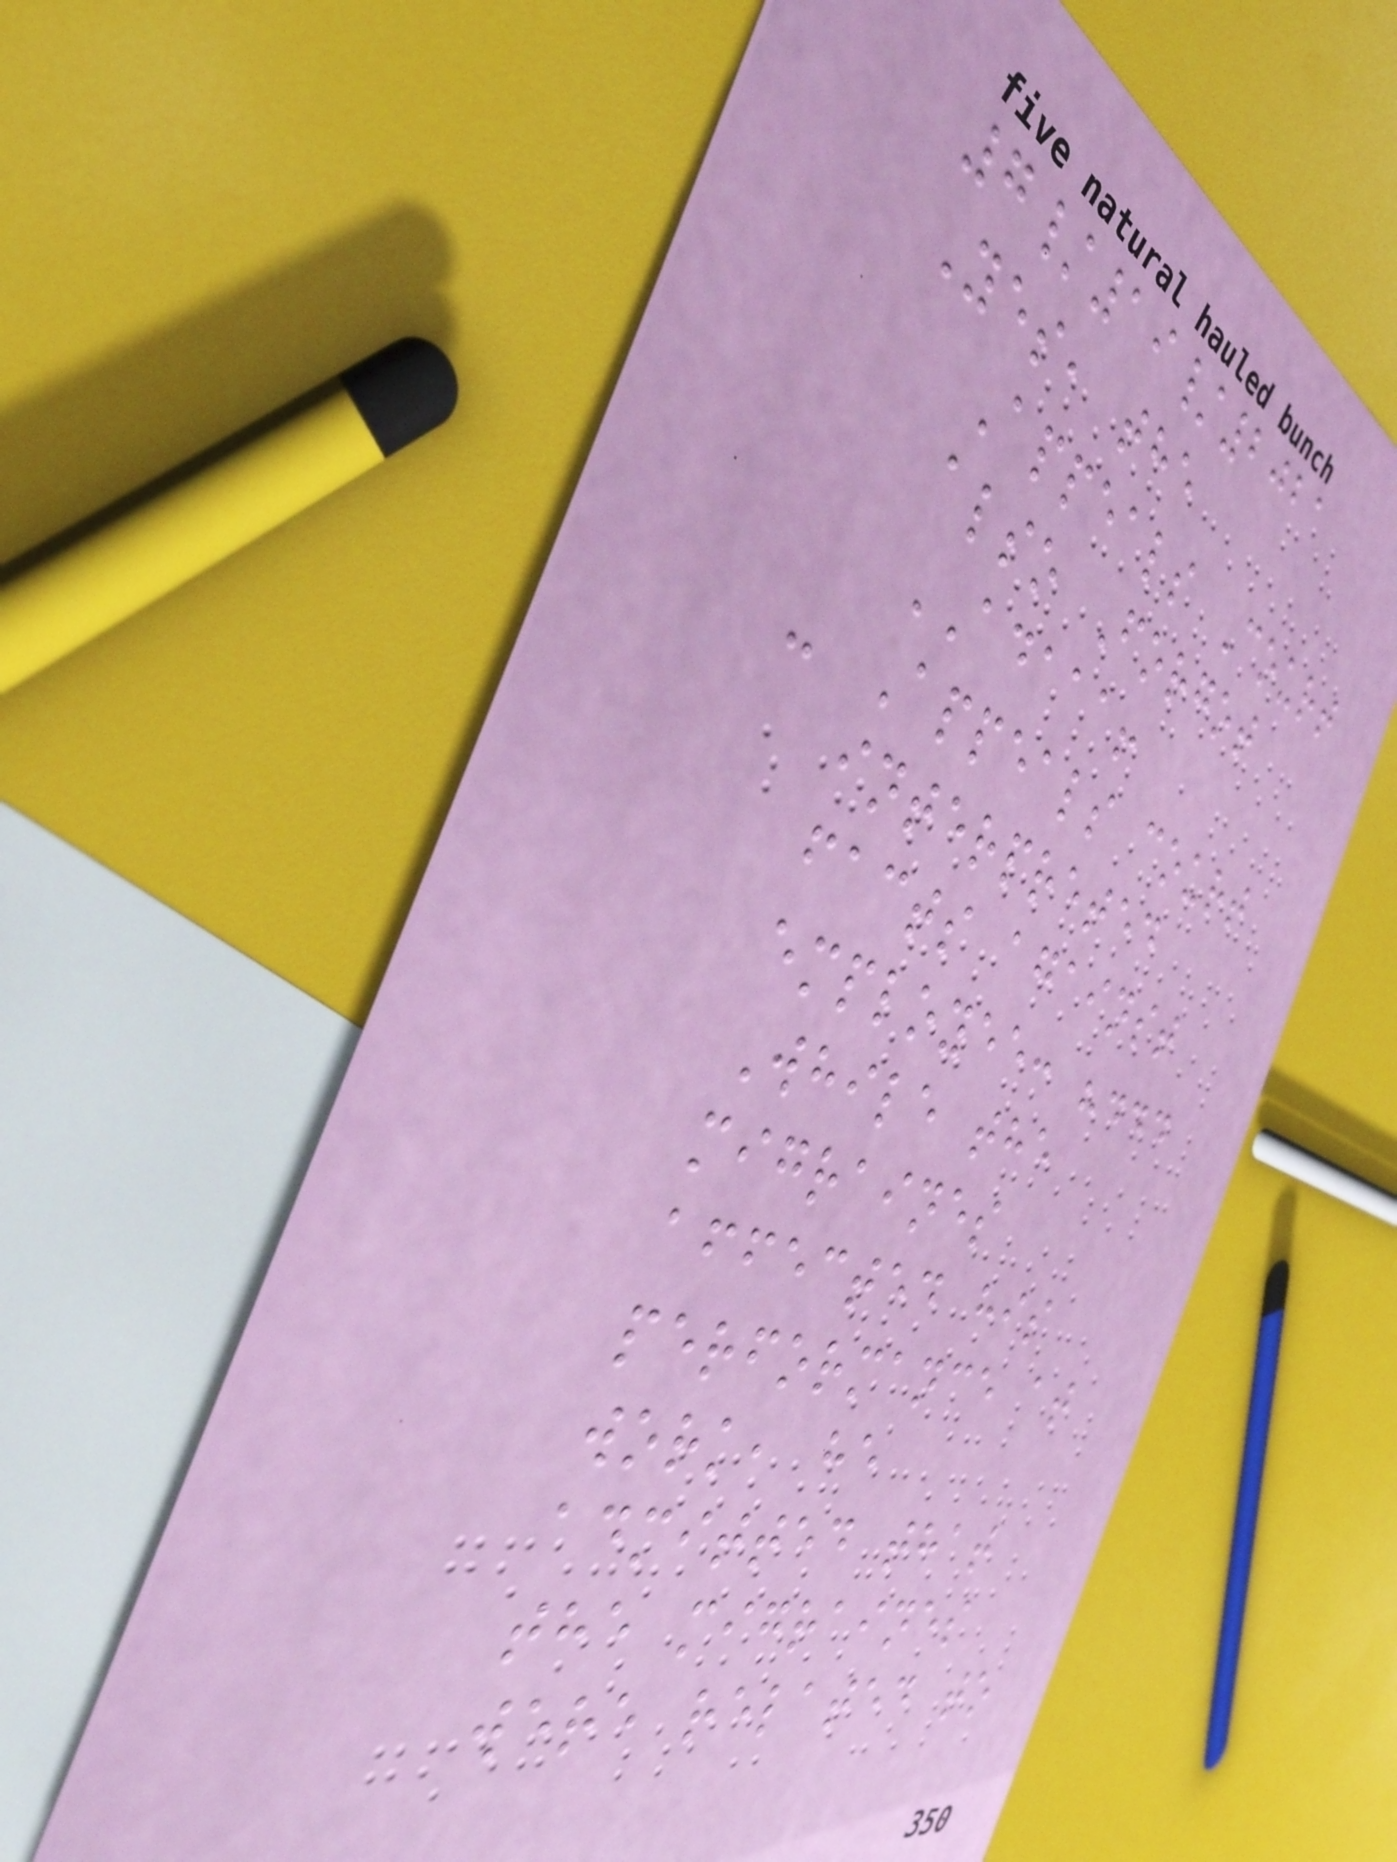7/19/2021
Yes, the
Appeals Court
also Forgot
ADAAA!
- Appeals court
interpreted
facts against
employee: "...
While the
migraines
affected his
performance at
work, he
admitted that
the migraines
were related to
